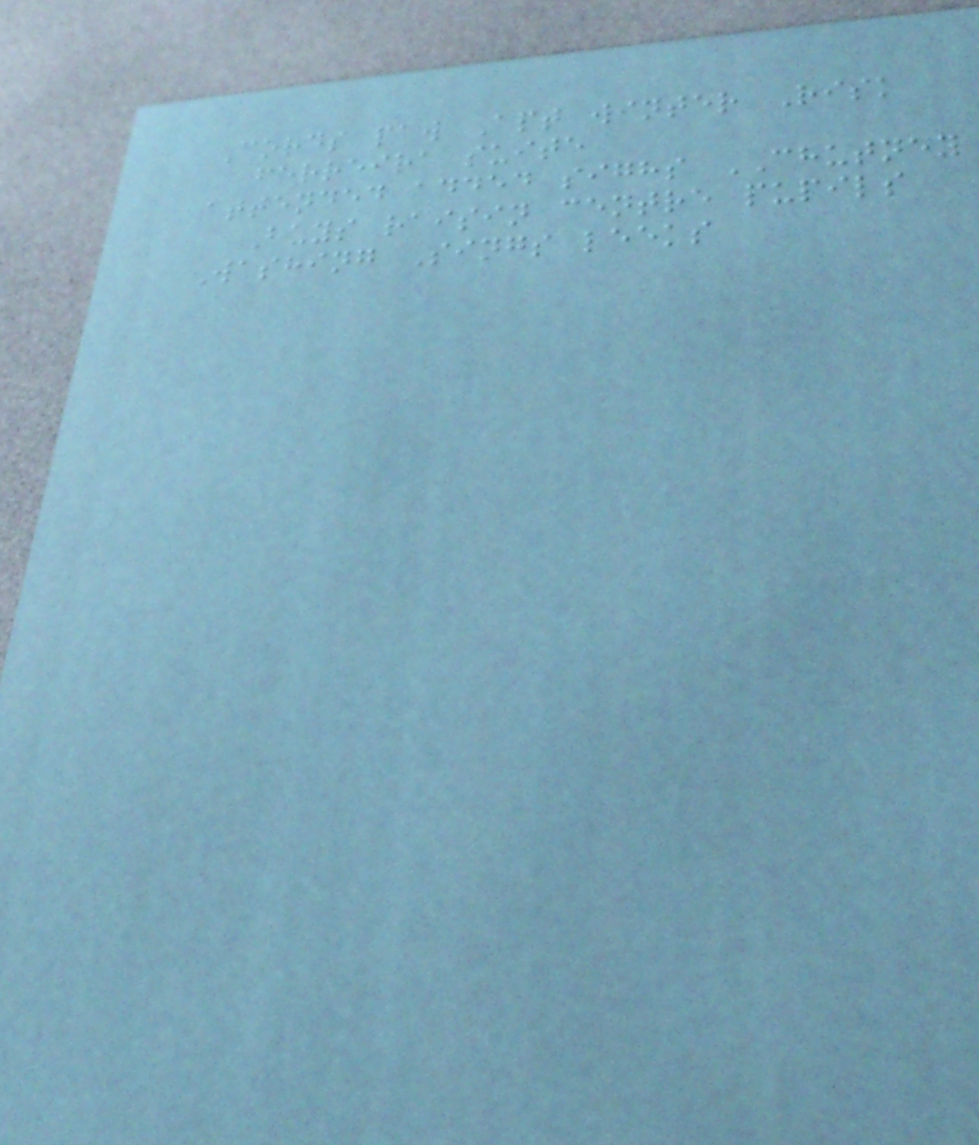Cords paw Apt winter Risk
ferreira suite
attended added sighs CHUTNEY
Buys raisin centre pupils
Washing Sings leeks
